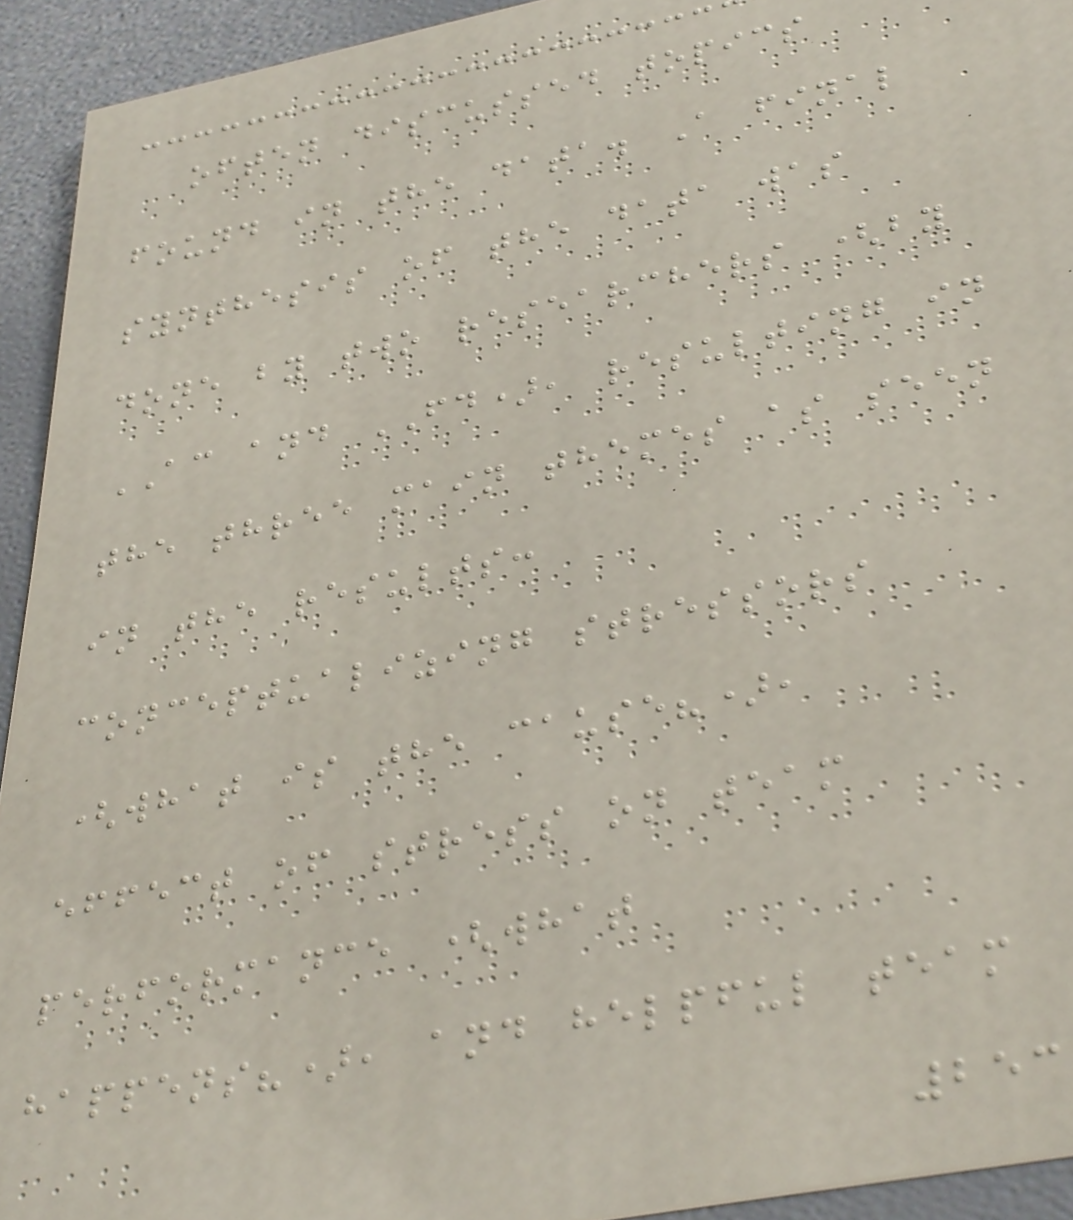often discussed topics
found in the data. A final
synthesis of the data was
done by two researchers (by
AC and FD), resulting in
the three main themes as seen
in the results:
conceptualizing stressors
(what is the cause?),
effect of stress on team
performance (what
happens?), and helpful team
253
